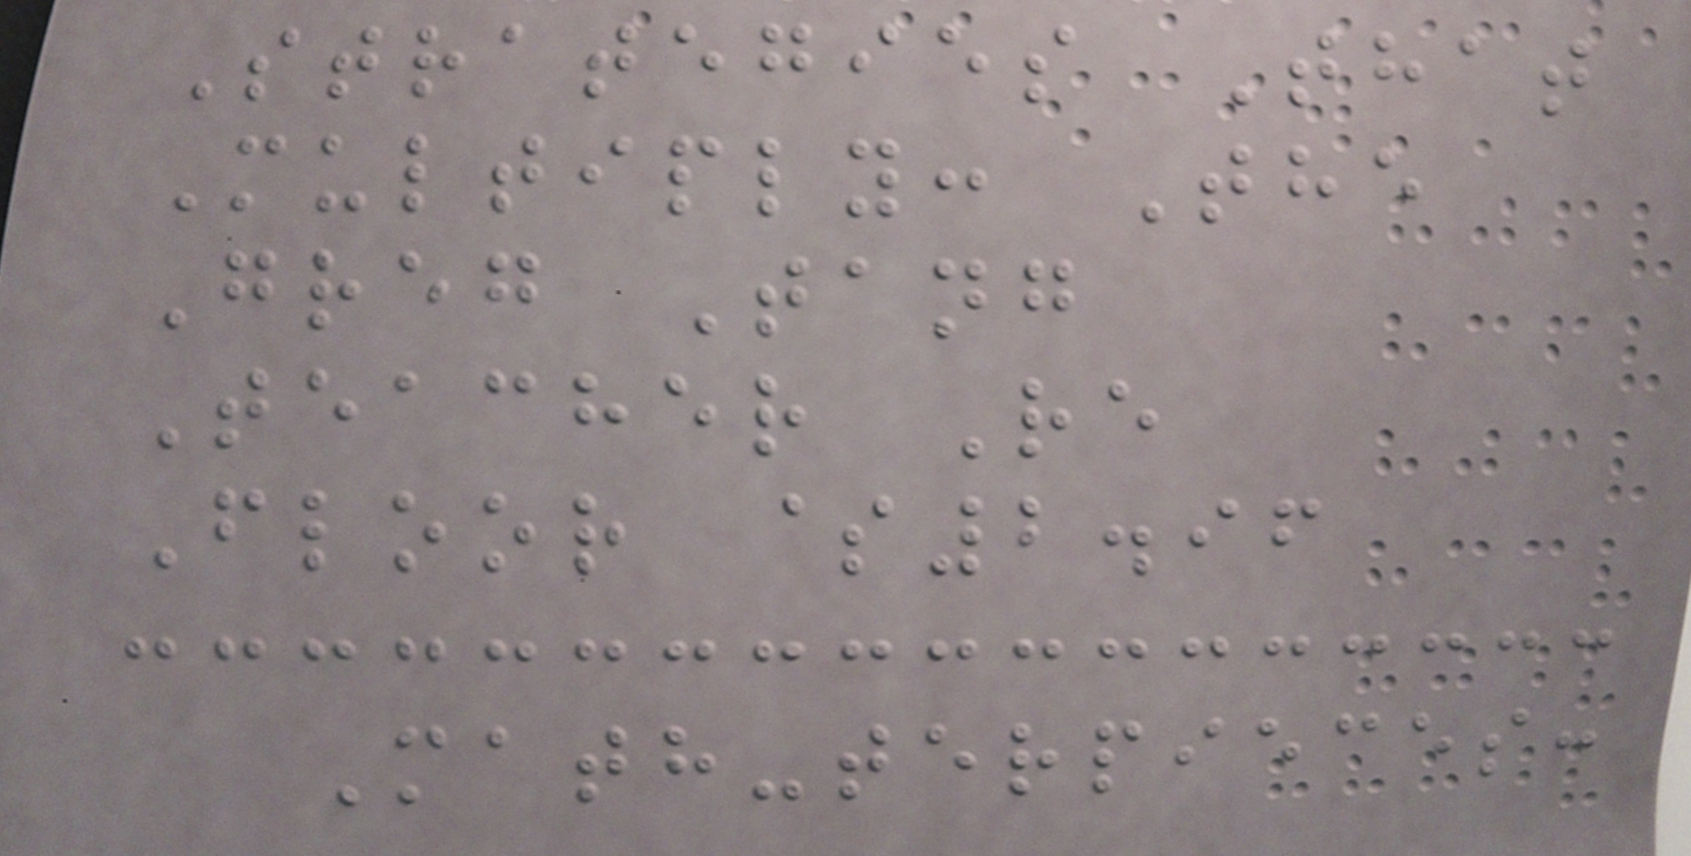Strategies That
Multiply: The
Greg Tang
Teacher Re
Floor $2.96
Math-terpieces:
